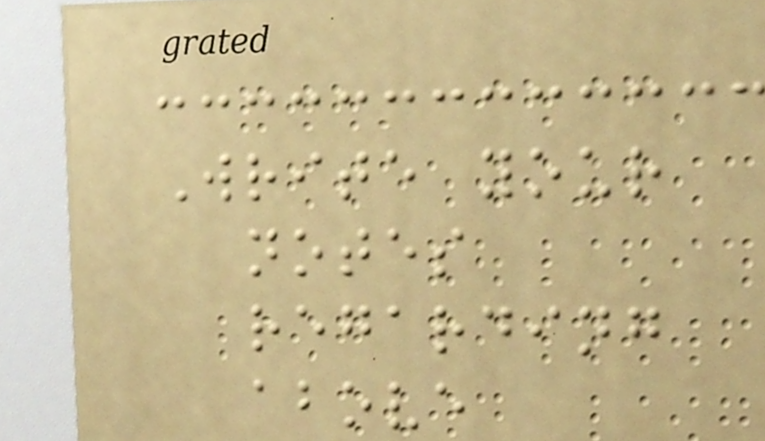Write your
notes
regarding
above
